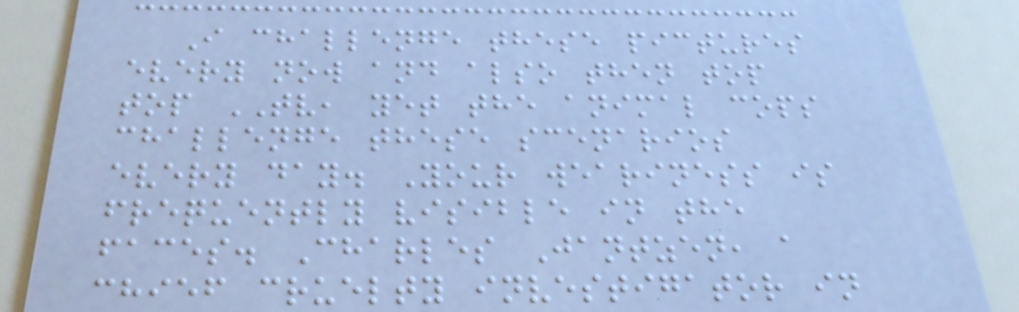I challenge these pictures
every now and also then top
top TV, yet the animal cops
challenge these scenarios
every day. Your weariness is
frequently visible in the
faces. Charles Jantzen, a
chief cruelty investigator in
